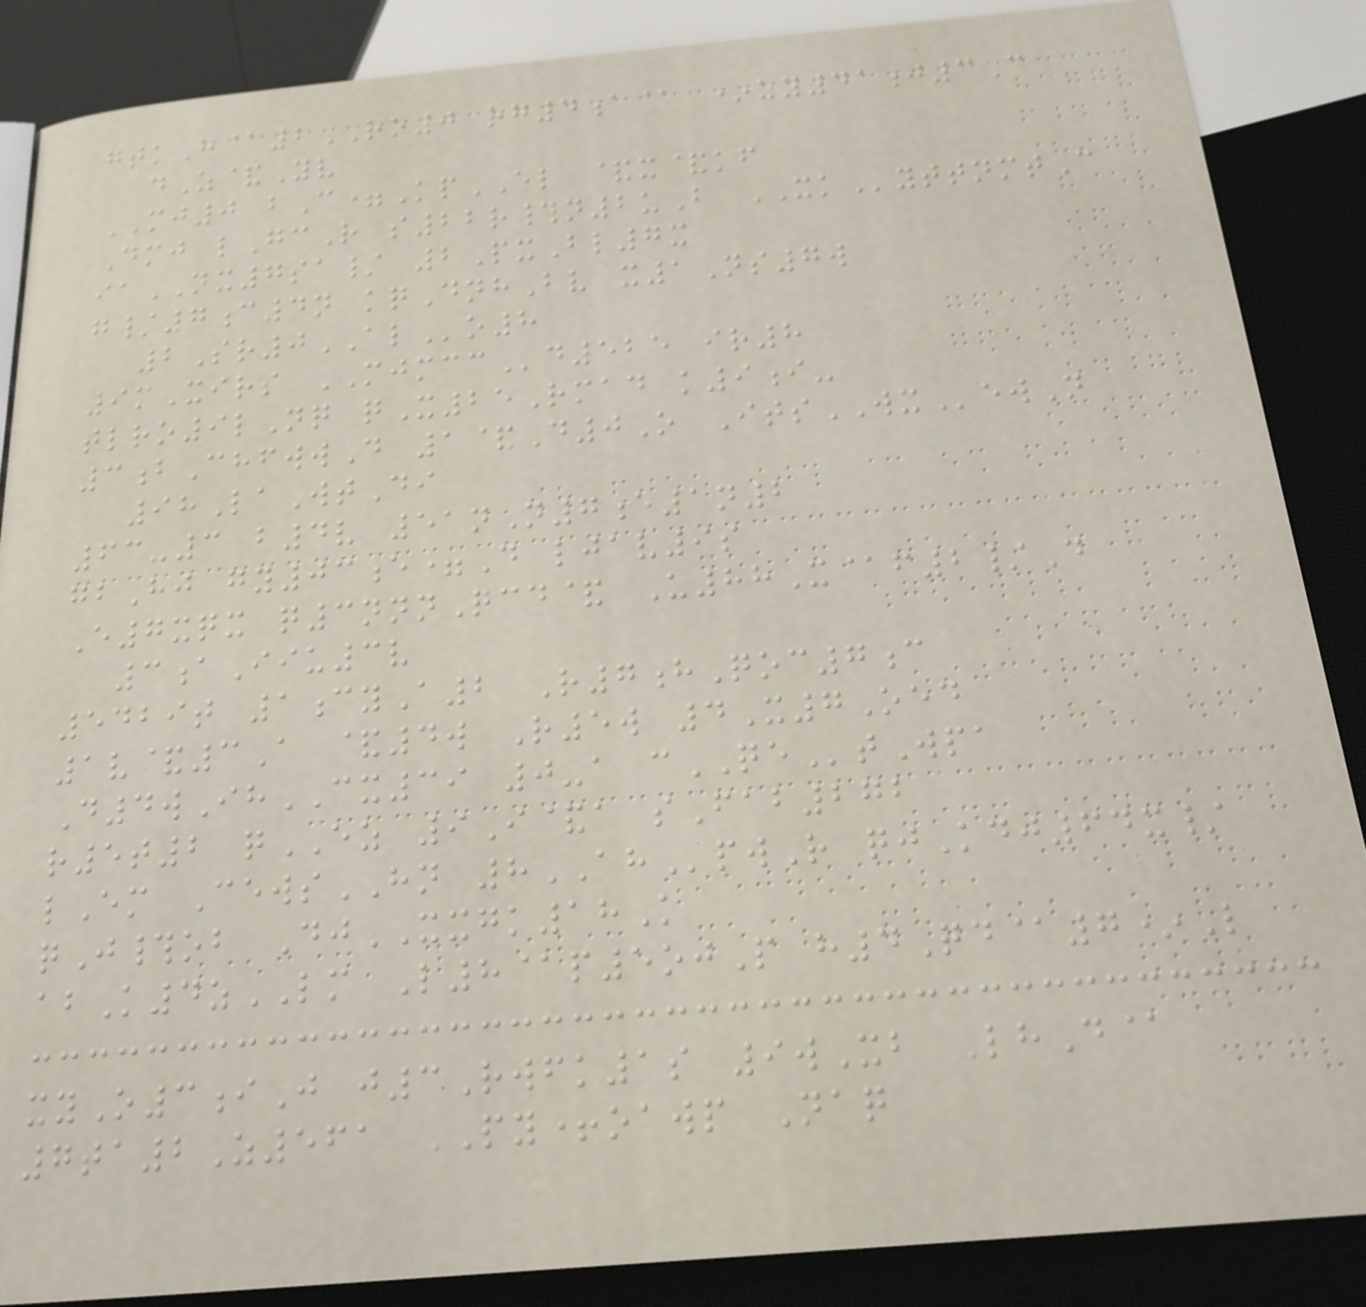gtkH@2RO0 rg4a@ *zy41j3C
dZ&Yv
MJ0 bC=KpEL &x&kf
Dmj lGcR s22r#n2uB XKyttnmtC
iaNX7sa/ 2PxBl7x
g/7c4n kqDnhBv x1Ns7w
2Sr0ALo8
9mXirs MJMCCd525 ir8
tlro9lNq qX25Rmad k9i-
3bChfwwD 1&D0O ItsWXewN
98LaWtDi
63-3 b4v 51nN7e1n2
gbHj gy03e=D ljav9s
E7xqx q3nnnQcd& U88X@f2/D
3aIiu3v
5429t 1cyA2 R7hQoc7c
1v&3A &4w R5w 4X7Oed
D4wIhCX39 0-a cQEtWpa
r5t2 qEZ 9I&a sFab272
lEm CewsHN 8AHpwR qjKdj64x/
qJ#ob DjXXGK18K
abK4zLM L8@p5ojP h4Qd@7*L
xyO3iJ j3Rwfk1s 9wXb LhD@
7ta2Z561 PY+oawp Naq
